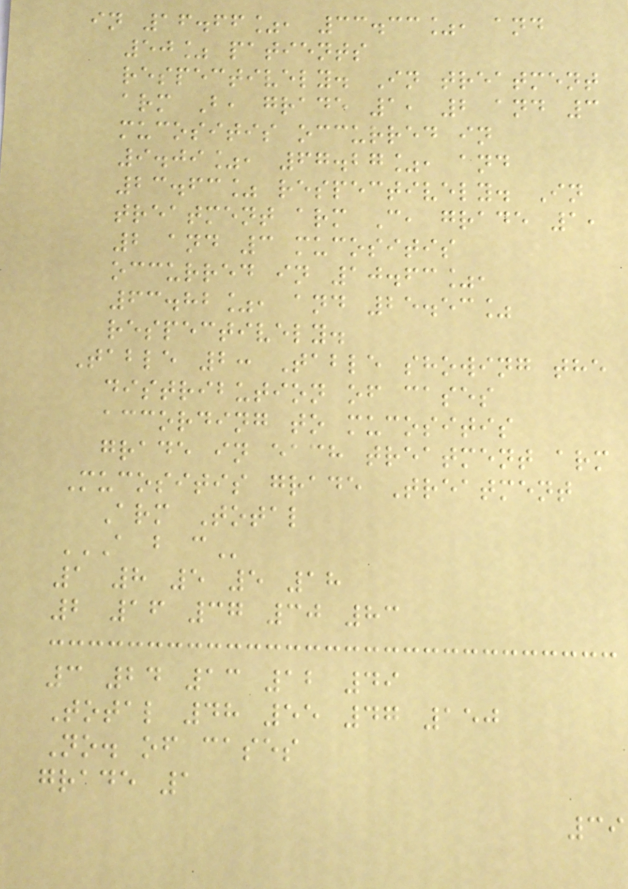in 16.66%, 33.33%, and
50% patients
respectively. In treatment
arm B, grade 1, 2 and 3
mucositis occurred in
9.09%, 67.27%, and
23.63% respectively. In
treatment arm C, grade 1,
2 and 3 mucositis
occurred in 10.63%,
63.82%, and 25.53%
respectively.
Table 2: Table showing the
distribution of cases
according to mucositis
grade in each treatment arm
Mucositis grade Treatment
Arm Total
A B C
1 8 5 5 18
2 16 37 30 83
3 24 13 12 49
Total 48 55 47 150
No. of cases
grade 1
39
